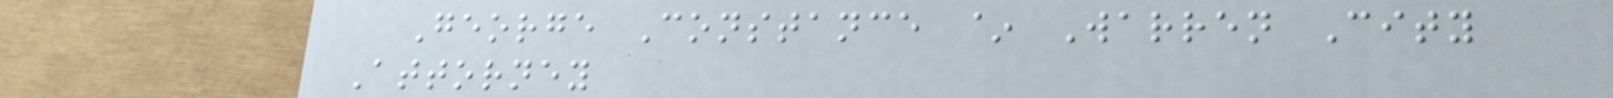George Constance ~ Warren City
Attorney
